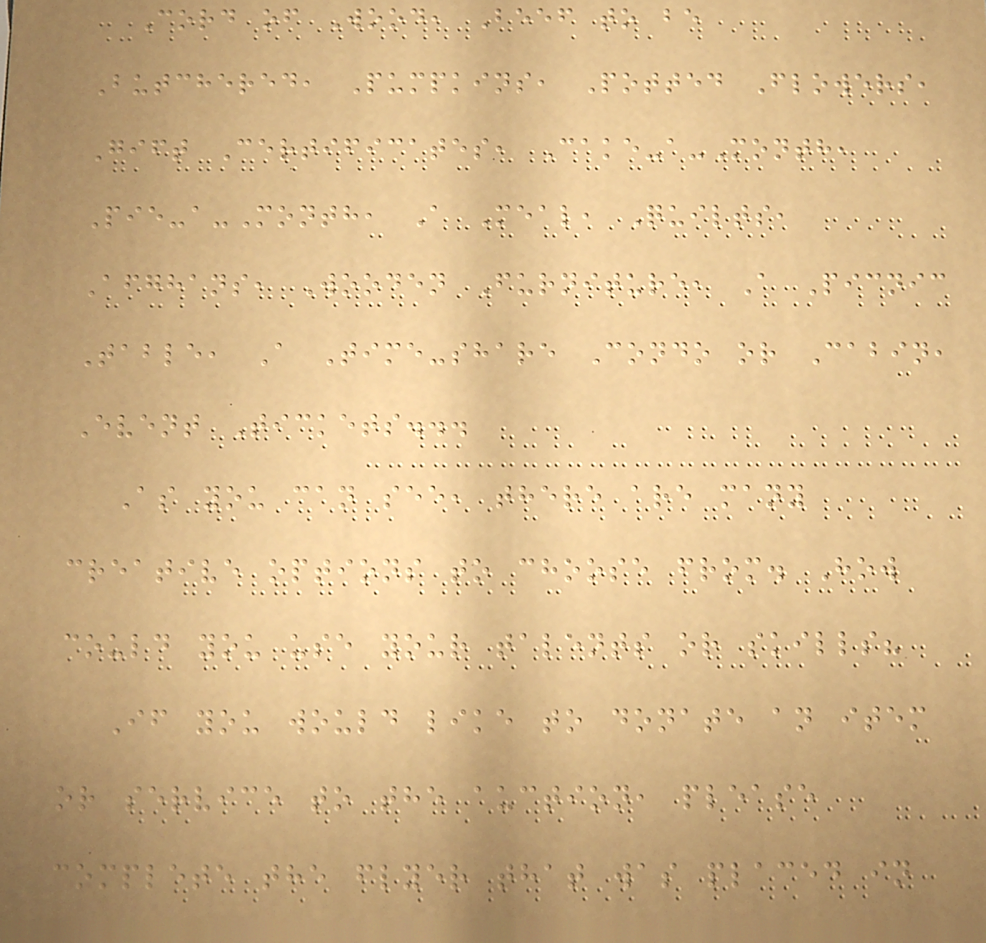Cord of Wood, Beef to be
Butchered, Pumpkins, Potted Flowers,
Gift Certificates, Cake-a-Month,
Pie-a-Month, A Meal, Quilts,
Afghans, Wooden Furniture, A Picnic
Table, A Time-share Condo or Cabin,
Event Tickets...
As you can see, there are many
creative options to choose from. How
could you use your talents or skills?
If you would like to donate an item
or service to the auction, please
complete the flyer that was placed in
